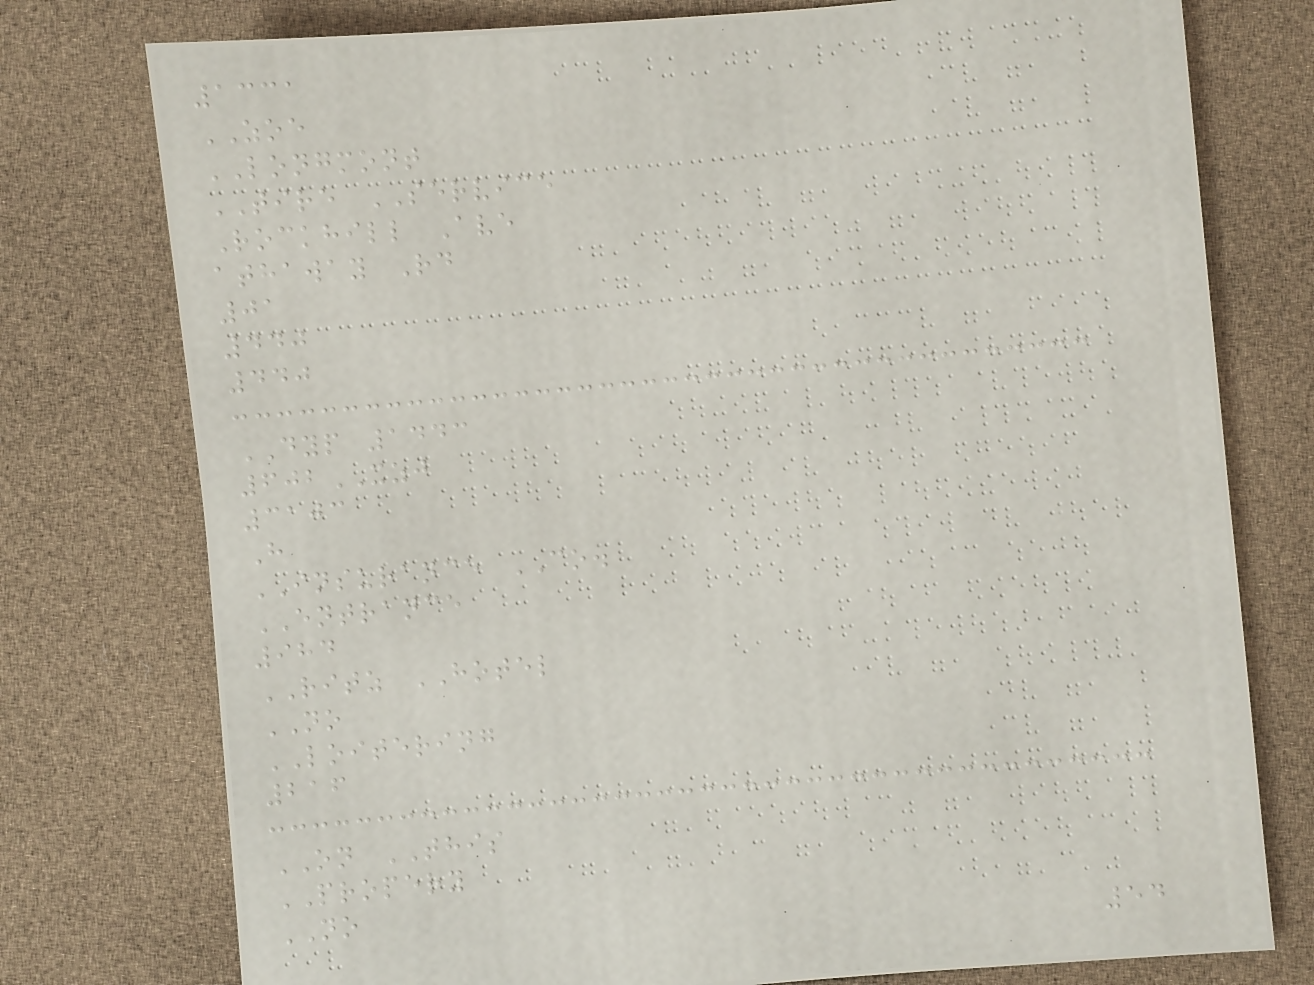1331
ZOE
LONGMONT
TIRE SERVICE
Rockhill Ave
athaway Rd
01
440
440
DYP 1443
602XZJ
3103
H
INSURANCE CO.
ENTRANCE
984
RITZ HOTEL
NO
LOITERING
216
ON THIS
PROPERY
NO
54
